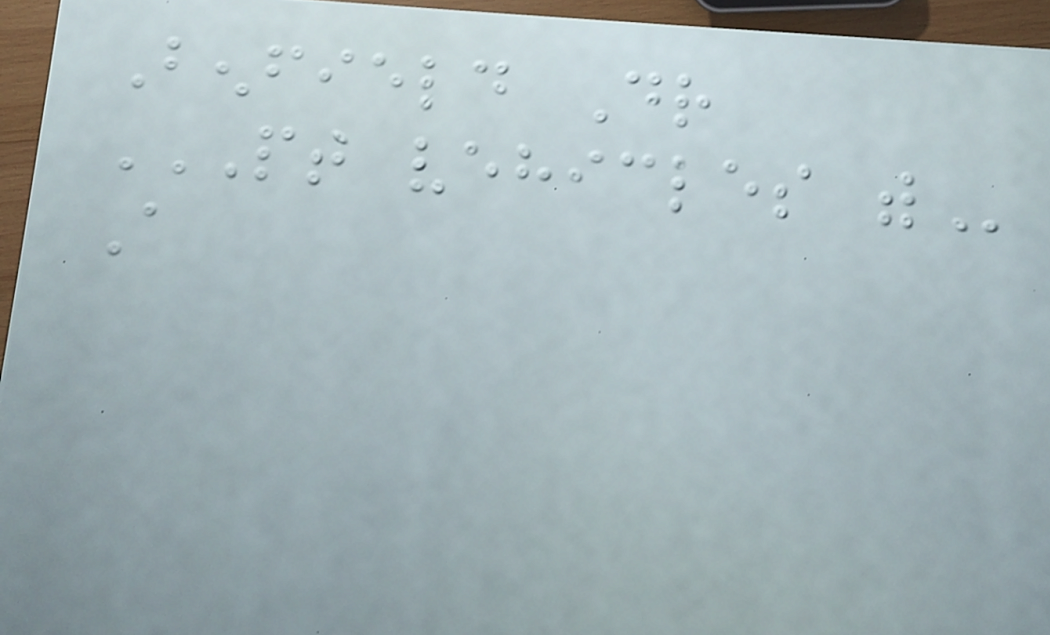Benfield Dr
PT VEHICLES WITH
A
